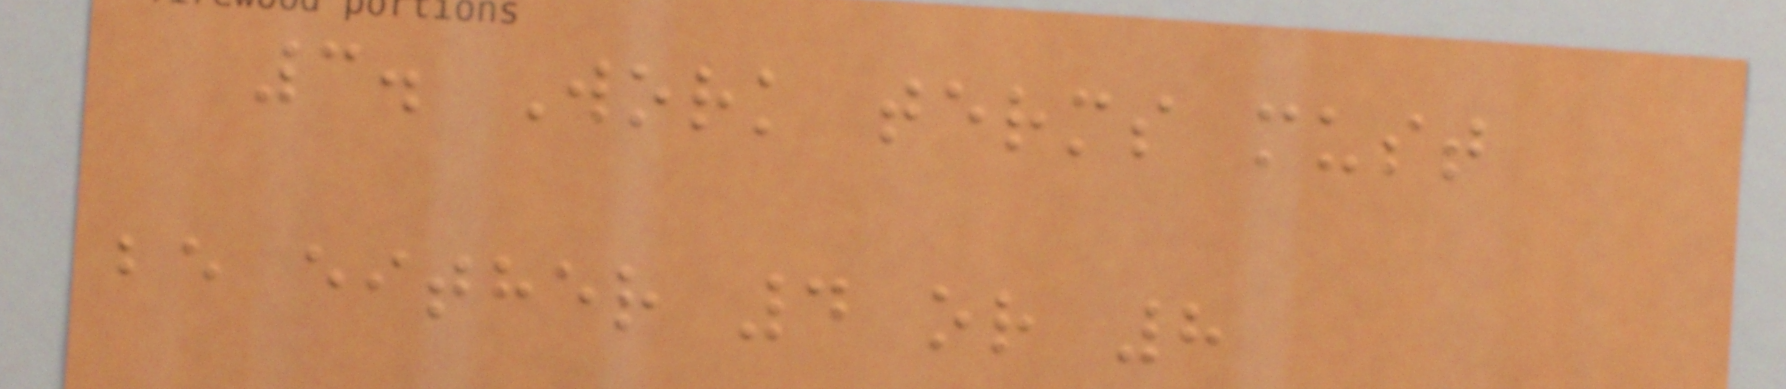3. Work terms must
be either 4 or 8
